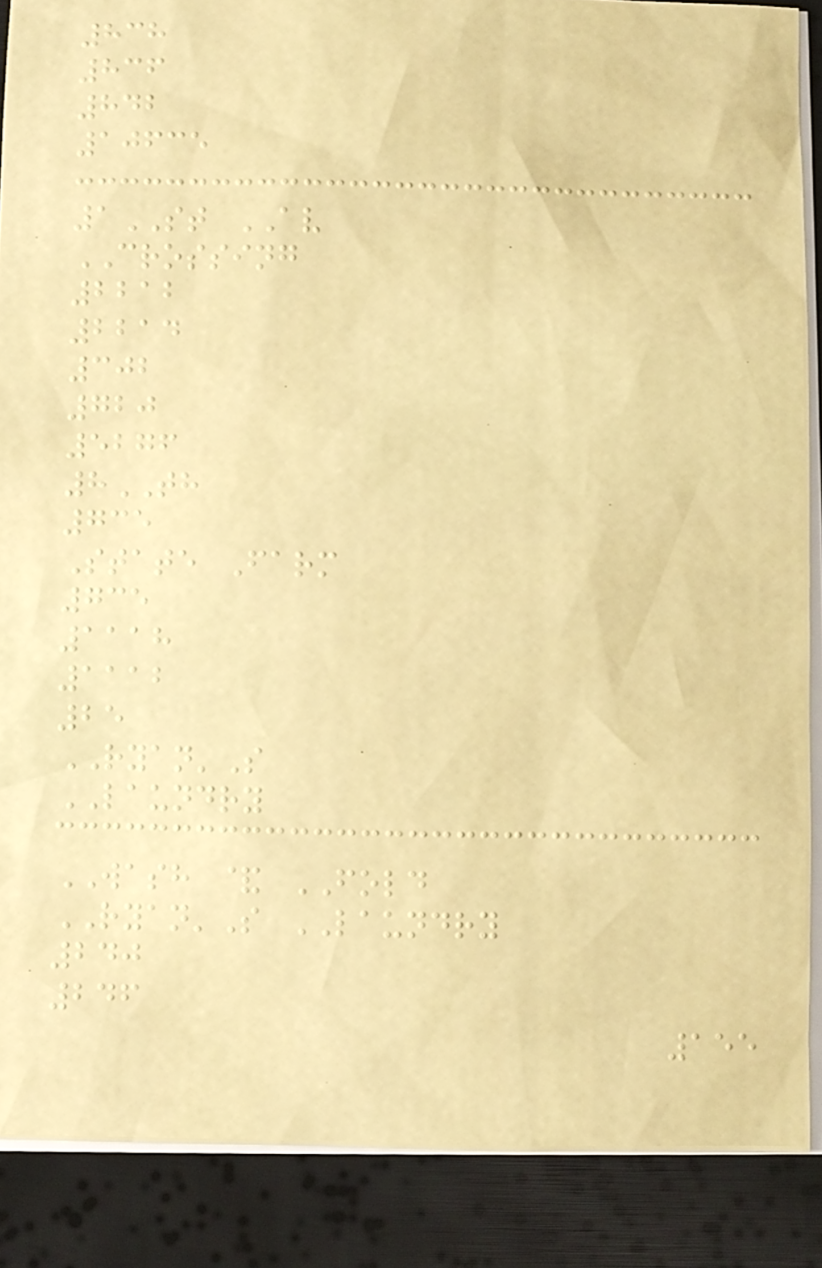838
836
842
10635
1ST AV
CROSSING
2212
2214
302
720
5276
8TH
735
State Farm
735
1118
1112
25
RYAN'S
LAUNDRY
WASH & FOLD
RYAN'S LAUNDRY
240
246
155
